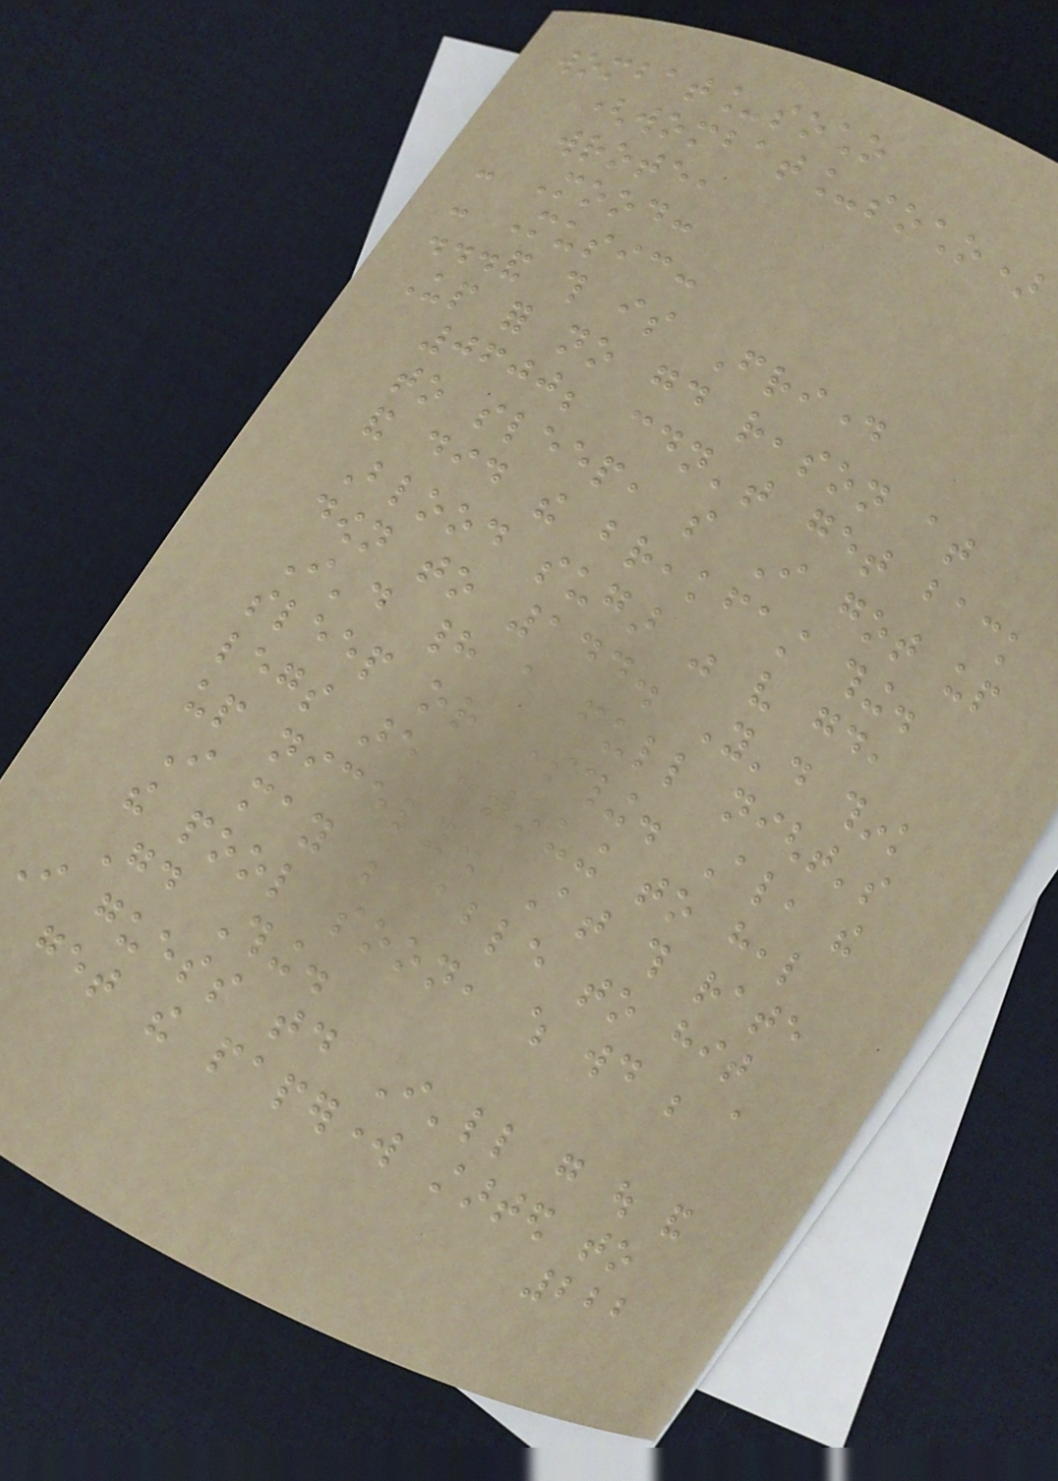wombat_socho
(wombat_socho)
wrote,
- Mood:
- Music:
...and this is Friday
Up for no good reason at
0600; couldn't get back
to sleep, so I got up
and did the breakfast thing.
Blood sugar was very good,
down to 144. You'd think
I'd had a full night's
sleep or something. Also, the
legs are continuing to heal
up nicely. At this rate
I may be able to hit
the pool soon, which would be a
Good Thing.
I guess today I'll go out and
get the paperwork started to
222
